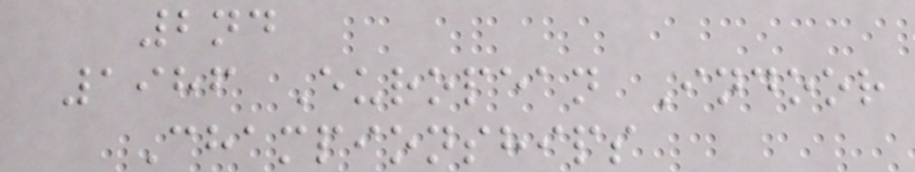2nd
1986 European Indoor
Championships
